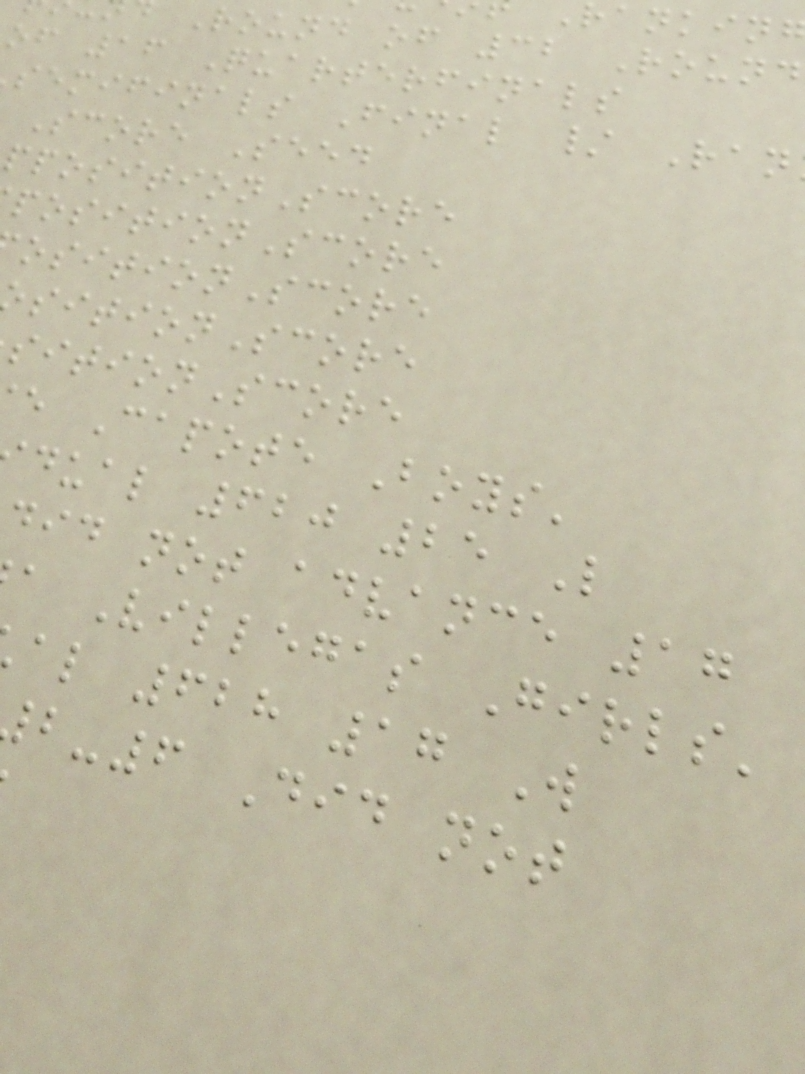Round of 32 Round
of 16 Quarterfinals
semifinals Final / Ran
Score Seed
ppositionScore
positionScore
ositionScore
sitionScore
sitionScore
e Capote Boys'
dual 620 25 L
did not advance 17
a Villegas Girls'
al 628 17 W
-6 Did not
